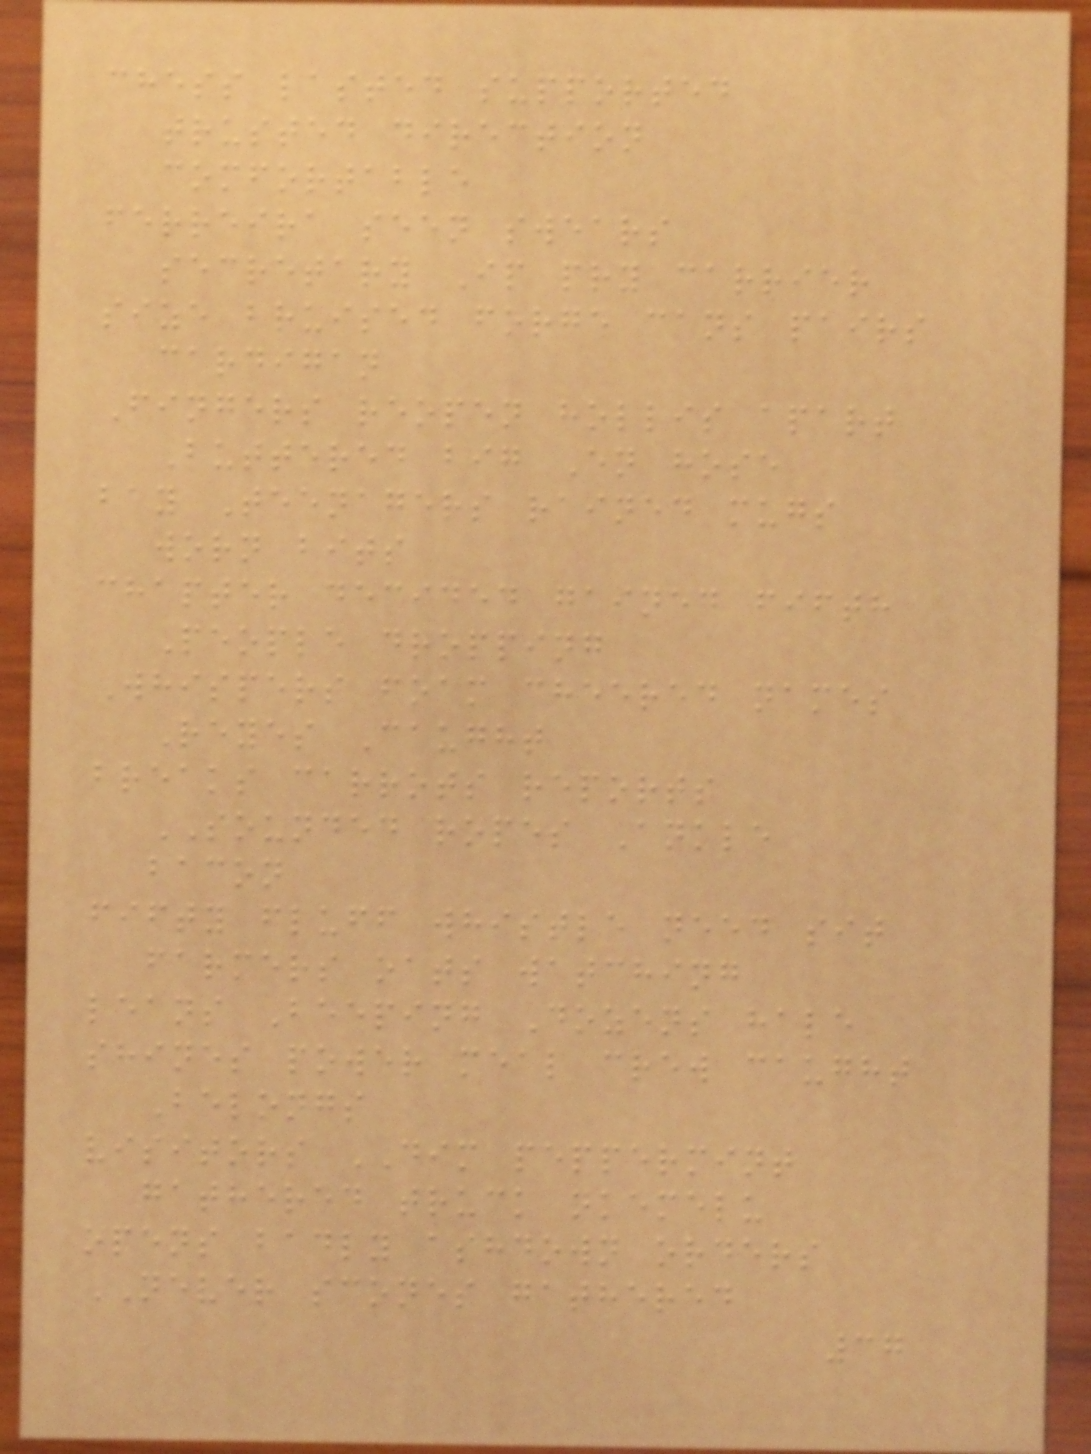chess lasted supported
trusted direction
comfortable
ferreira seen swears
secretary Ip pry carrier
size bruised forge cans pairs
cardigan
Fingers reopen hollis apart
Buttered big En hose
bay Teenagers rained mugs
worn bits
chapter decided gained fifth
People dropping
Whispers foam cheered names
Reyes Caught
breaks carrots reports
SOUNDED ropes Ankle
bacon
fifty fluff whistle need sit
farmers oats watching
leans Beeping Dozens hale
shines power meal crew caught
Belongs
visitors DIM peppermint
gathered truck nkemelu
opens badly ashdown orders
NEVER scones gathered
37
